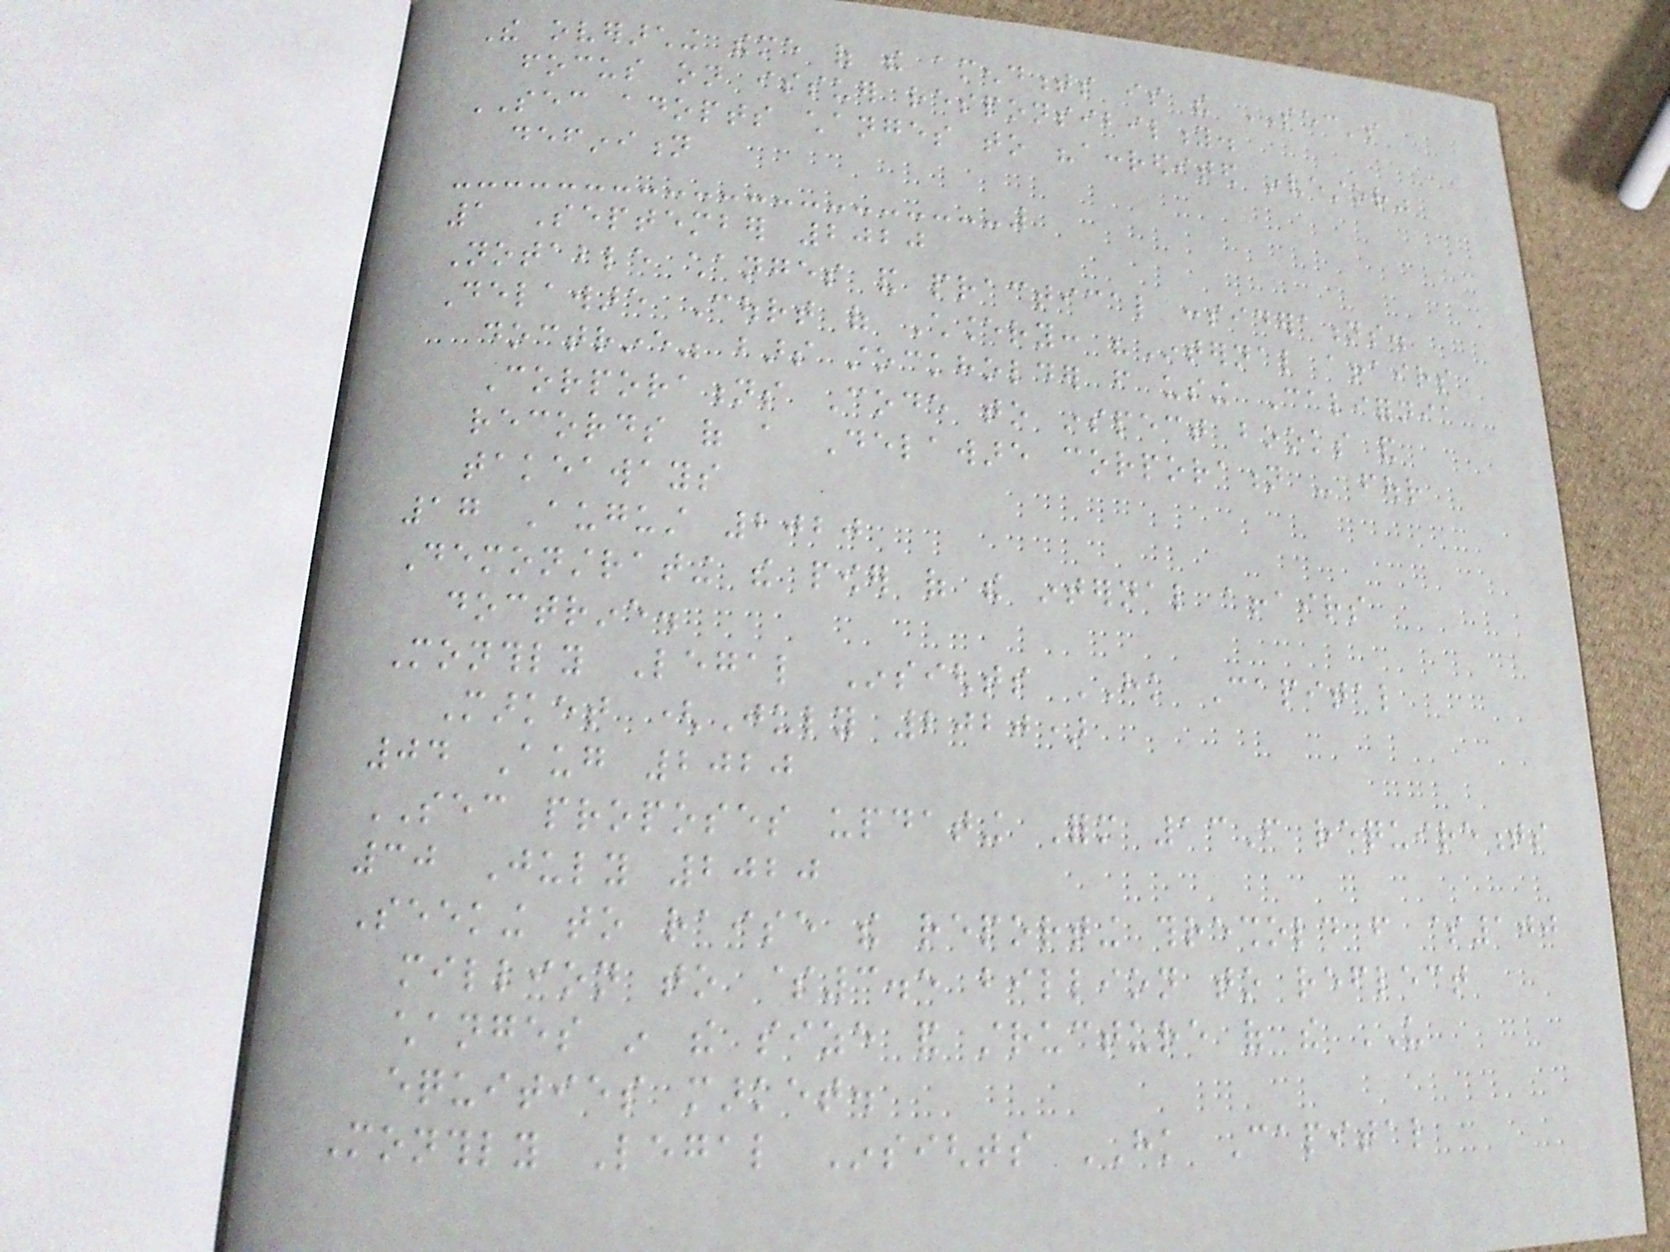The overarching theme of the amendments is the SEC's
focus on issuer responsibility.
SEC adopts changes to "accredited investor"
definition
1 September 2020
Notable changes and practical considerations.
Delaware Court of Chancery: "Internal affairs
doctrine" bars stockholder from using California
Corporations Code to inspect books and
records of a Delaware corporation - four
takeaways
17 August 2020
Demonstrating the power of the internal affairs
doctrine.
Monthly Legal Insights HK Capital
Market (July 2020)
04 Aug 2020
SEC proposes updating Form 13F requirements
30 July 2020
Seeking to raise the reporting threshold from $100
million to $3.5 billion to reflect
changes in the size and structure of the US
equities market.
Monthly Legal Insights HK Capital
